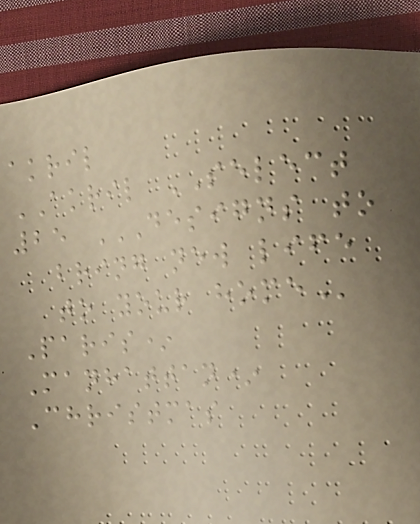akril
AKRIL SELECT
25 DESIGNS TO
BRING NEW LIFE
TO YOUR HOME
Paris*
Manhattan*
Christmas
